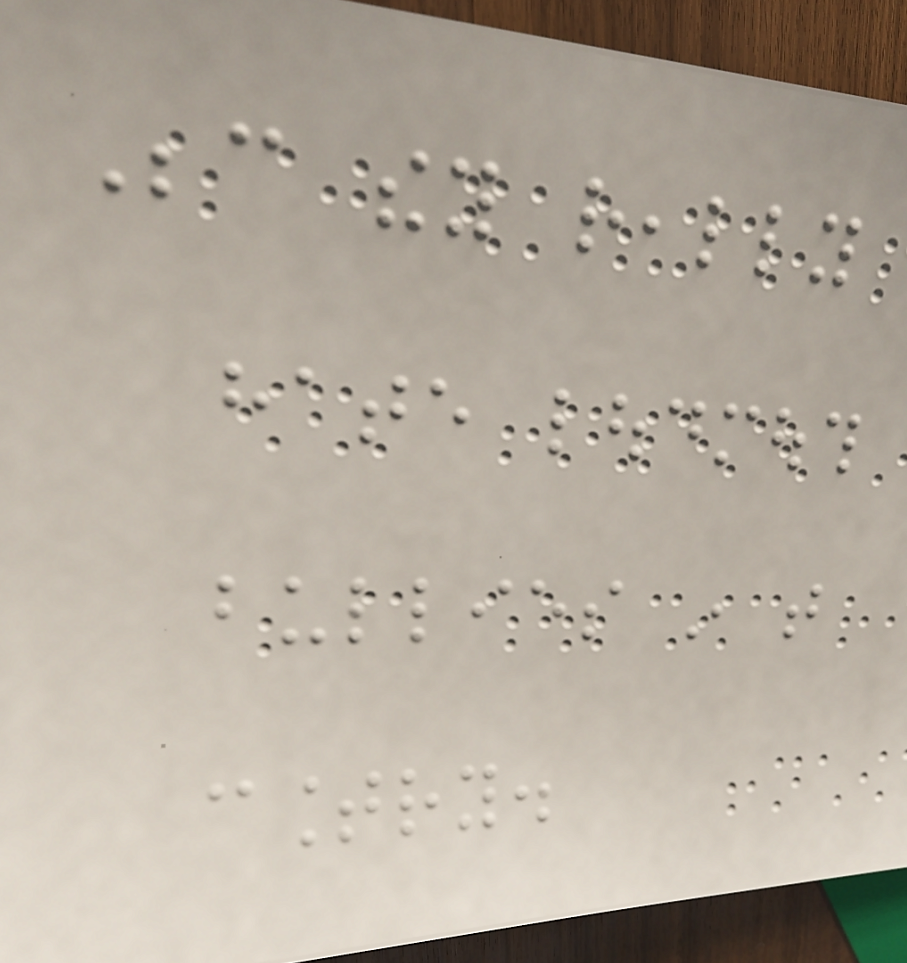Because they really
hate loudmouth
bullies in that
country.
